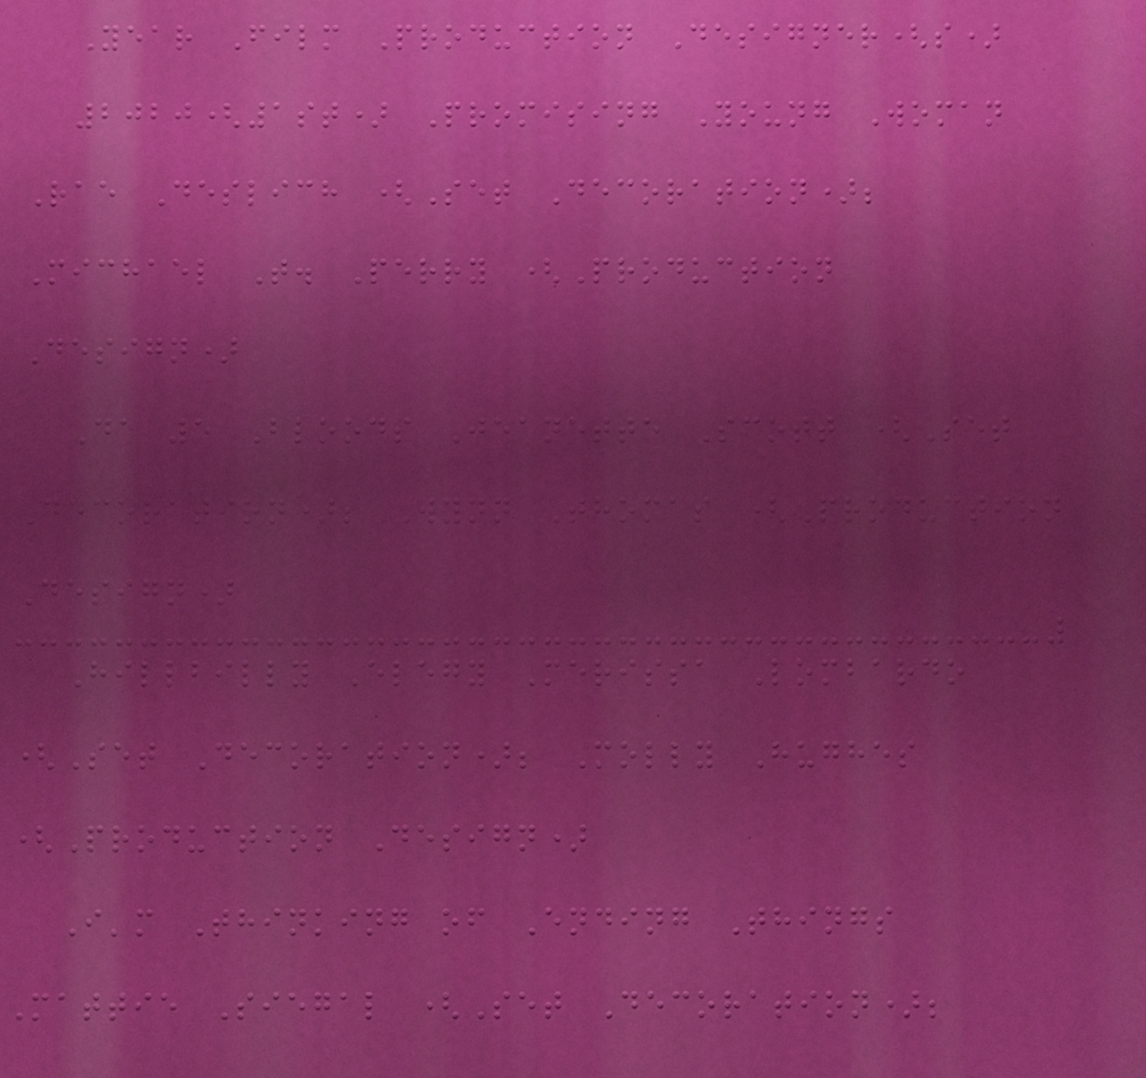Year Film Production Designer(s)
2020(1st) Promising Young Woman
Rae Deslich (Set Decoration);
Michael T. Perry (Production
Design)
Da 5 Bloods Jeanette Scott (Set
Decoration); Wynn Thomas (Production
Design)
Hillbilly Elegy Merissa Lombardo
(Set Decoration); Molly Hughes
(Production Design)
I'm Thinking of Ending Things
Mattie Siegal (Set Decoration);
